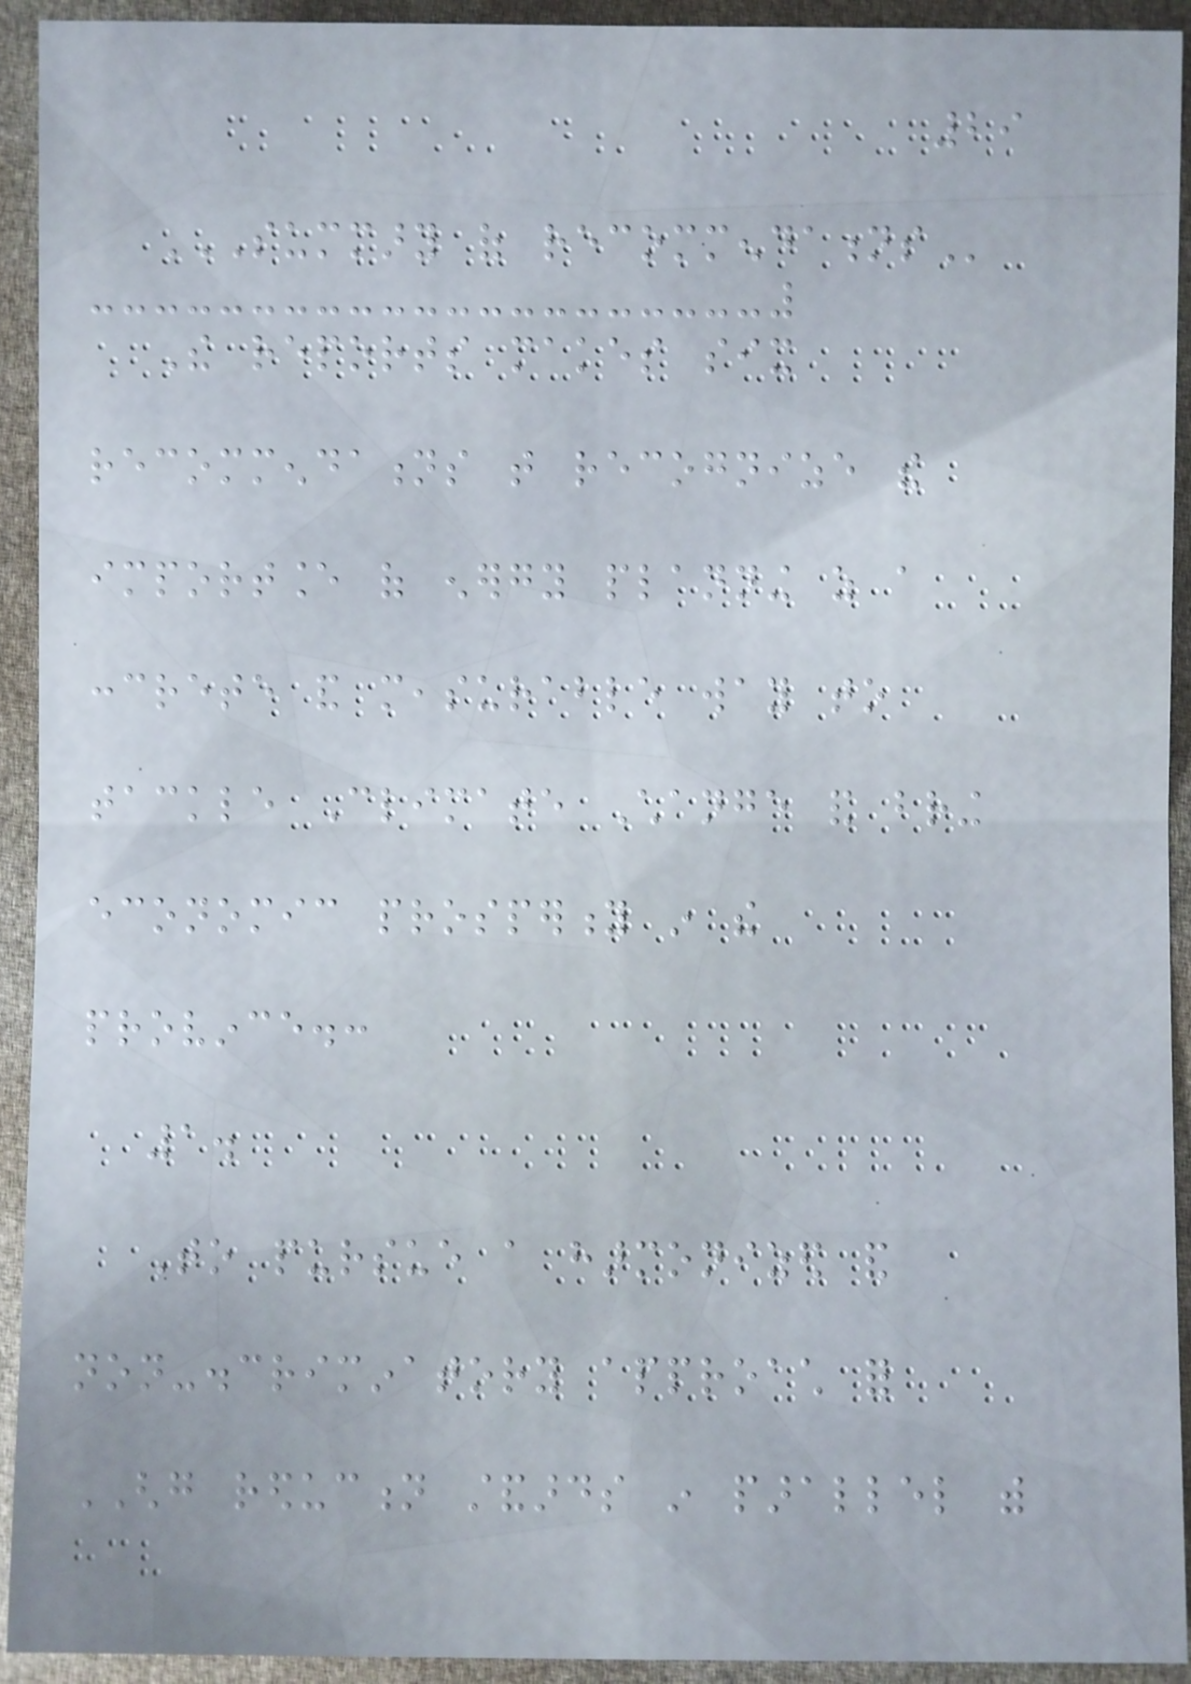29
SUMMARY OF RECOMMENDATIONS
The reports makes six
recommendations that recognize the
importance of energy planning as a
concrete and measurable way to
tackle Climate Change and bring
economic prosperity in the
province.:
1.
To pursue a harmonized and
non-discriminatory approach for
GHG reduction standards in parallel with
